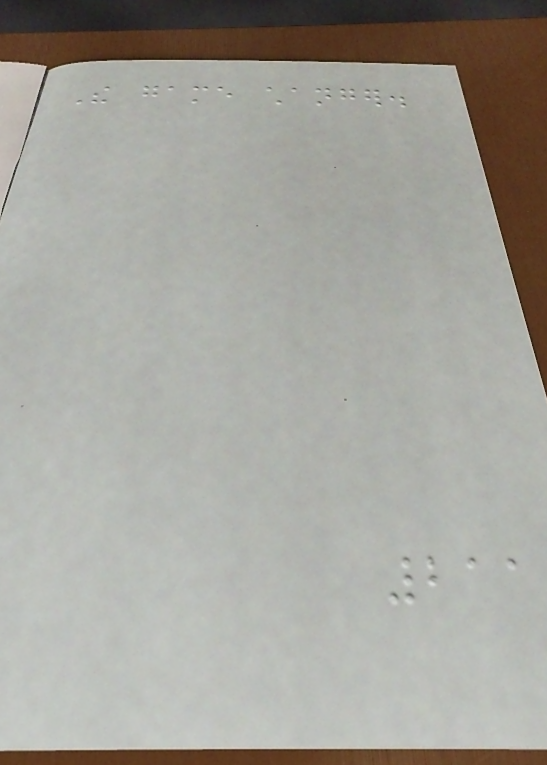The game changer.
211
